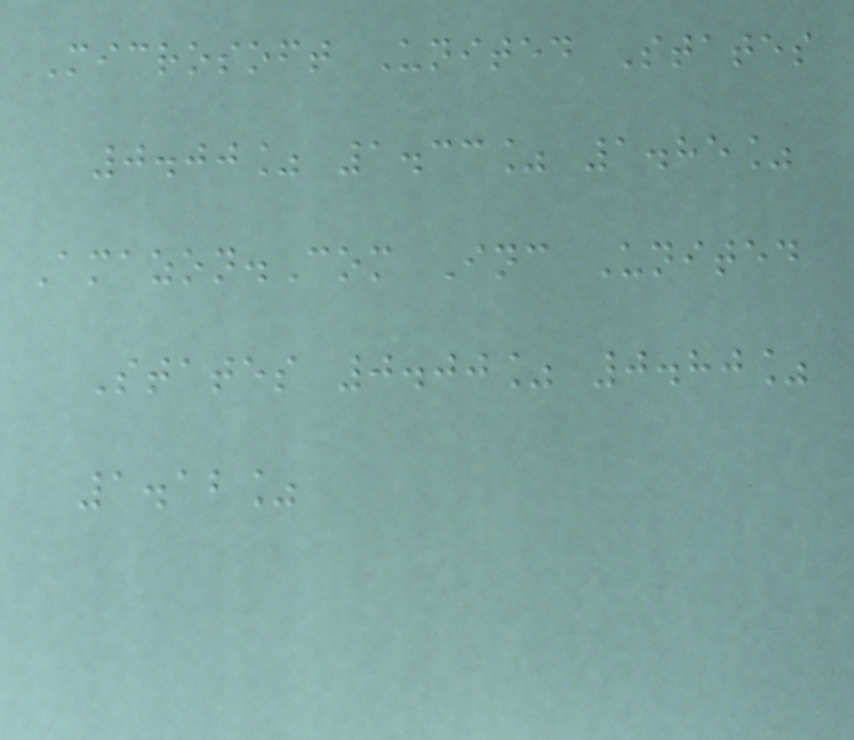Microsoft United States
0.00% 1.33% 1.85%
Amazon.Com Inc United
States 0.00% 0.80%
1.12%
